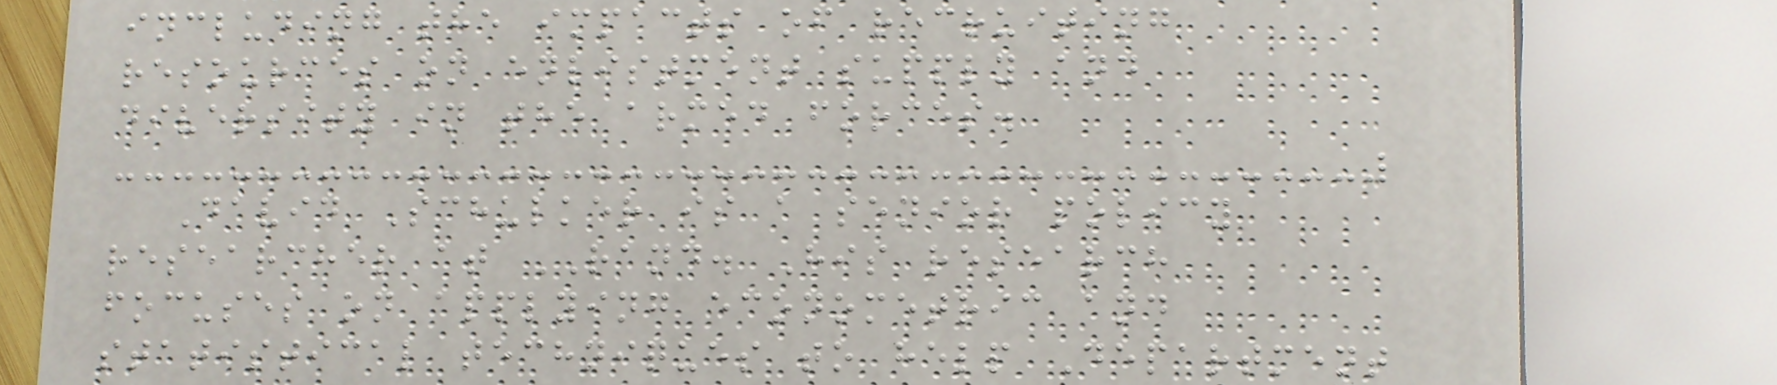including the impacts of recruiting
resources on enlistment supply and
diversity in the armed forces.
David Schulker is a senior policy
researcher at RAND. His research
focuses on applying econometric and
statistical techniques to help Department
